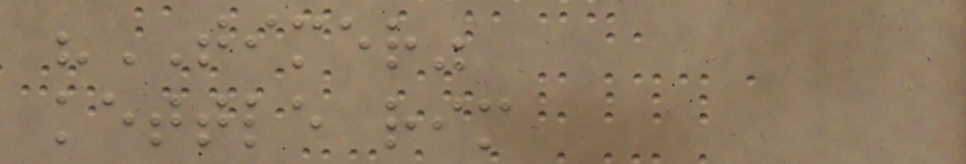"TIMER"
kettle rim
